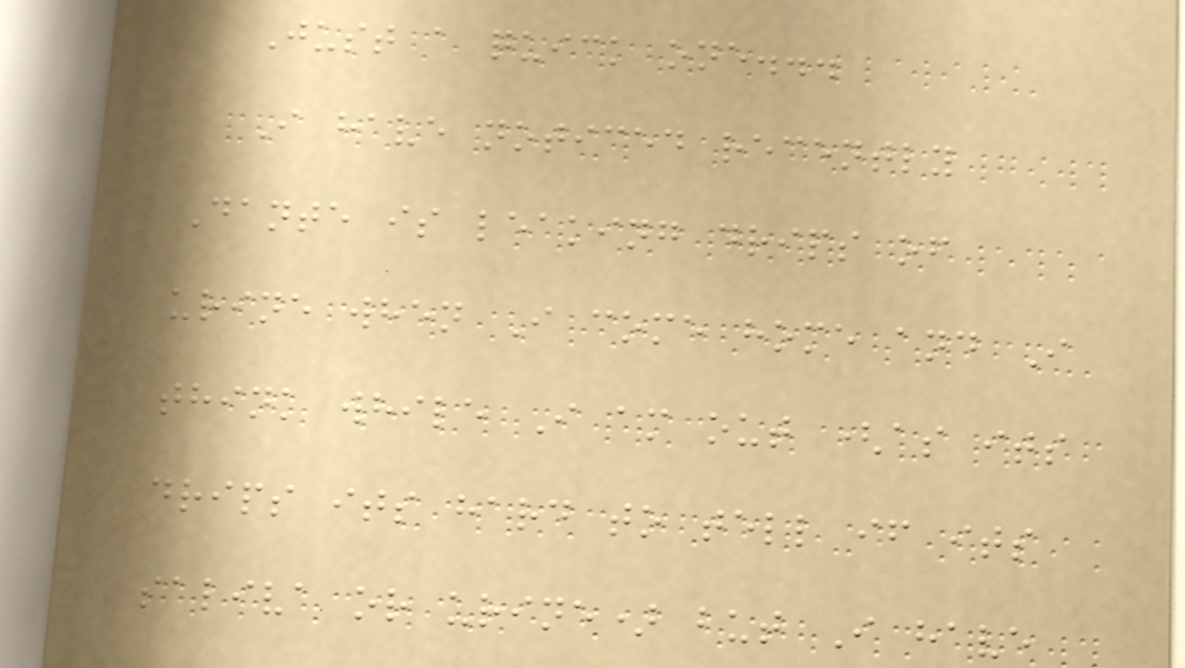Just a quick one...
I have noticed recently
Dante is leaking drips of
urine when I come home and I
think while I am out (as its
drips its hard to tell if its
saliva or urine) but I have
